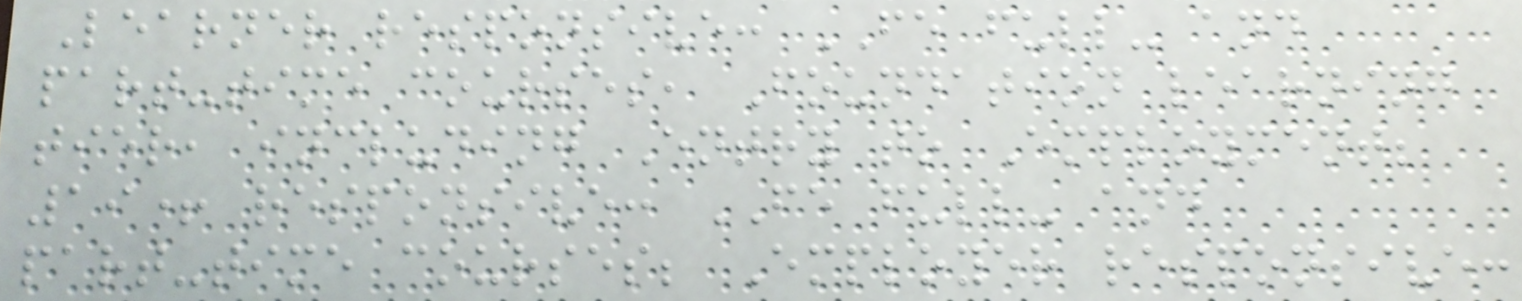Learner responsive: FE full- and
part-time courses, Foundation learning
tier, including Entry to Employment;
19+ responsive: FE full- and
part-time courses; Employer responsive:
